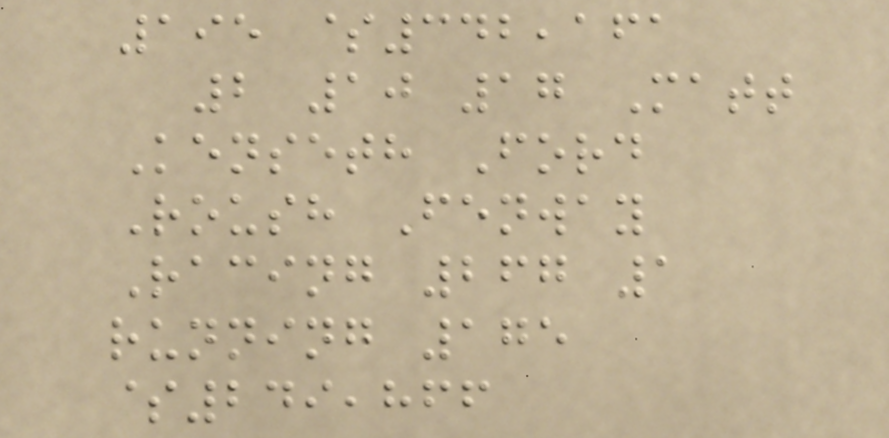195 $342,161
2 10 17 Matt
Kenseth Ford
Roush Fenway
Racing 267 1
running 175
$249,866
